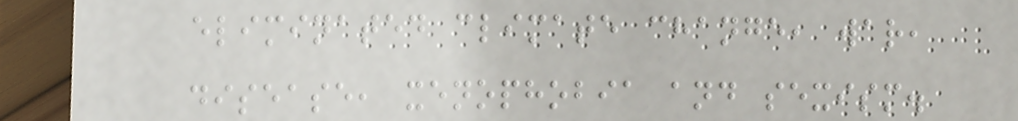eliminated climate change, war,
disease, xenophobia and sexism.
